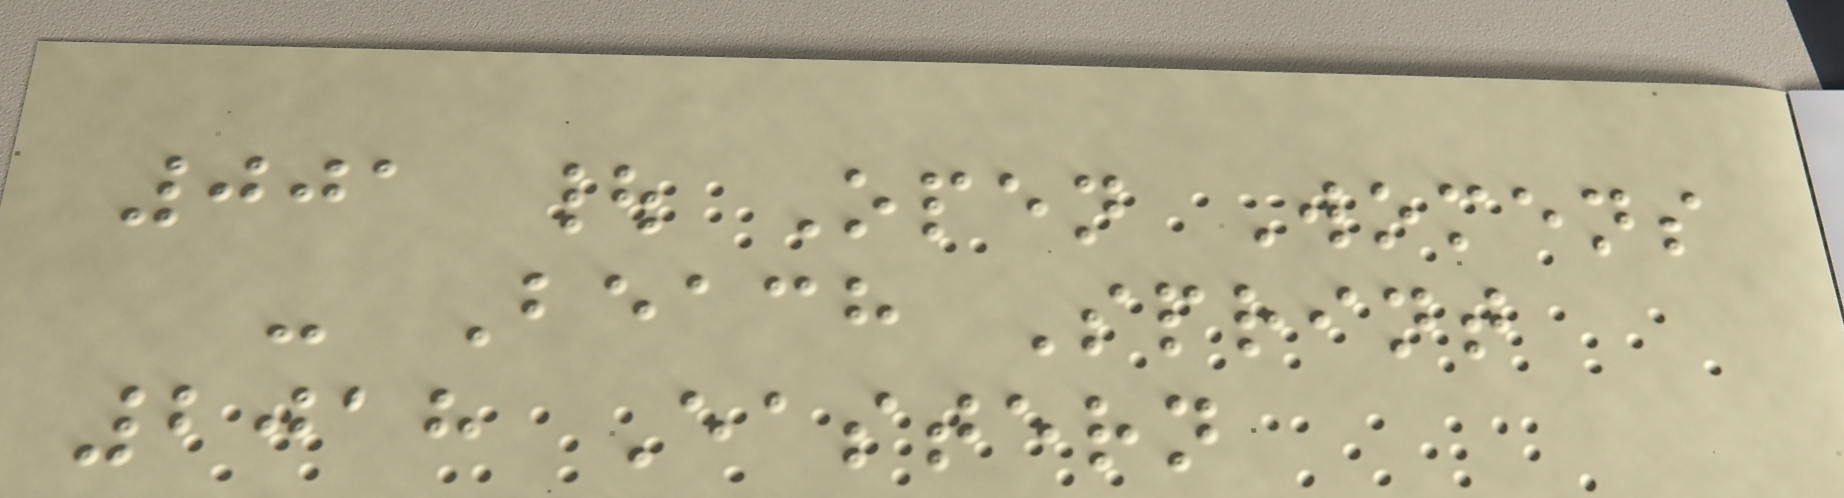001 | Open Womens
- Beach Sprint
2018 Eastern
